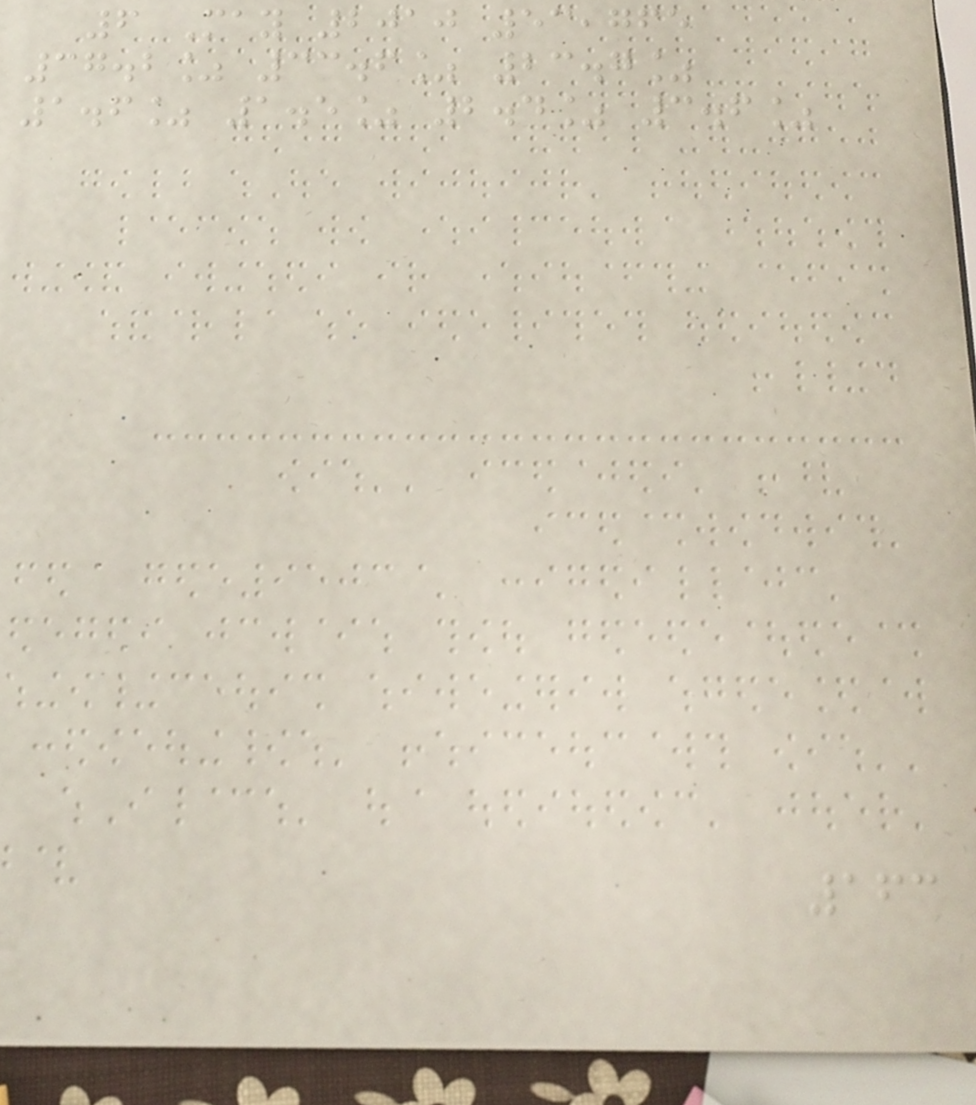6 May 2010 53,765
37.2% 33.6% 23.7%
1.6% 1.5% 2.4% 3.6%
163
